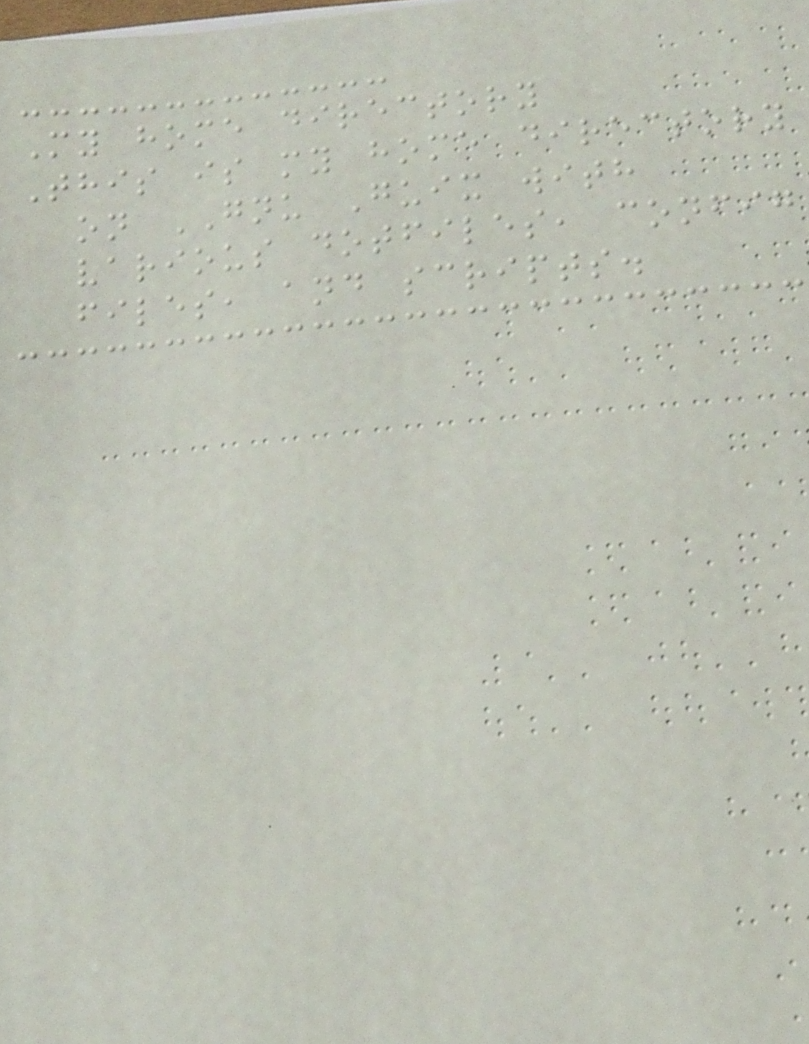My home directory
This is my home directory
on GNU Guix with
various dotfiles, config
files, and scripts.
